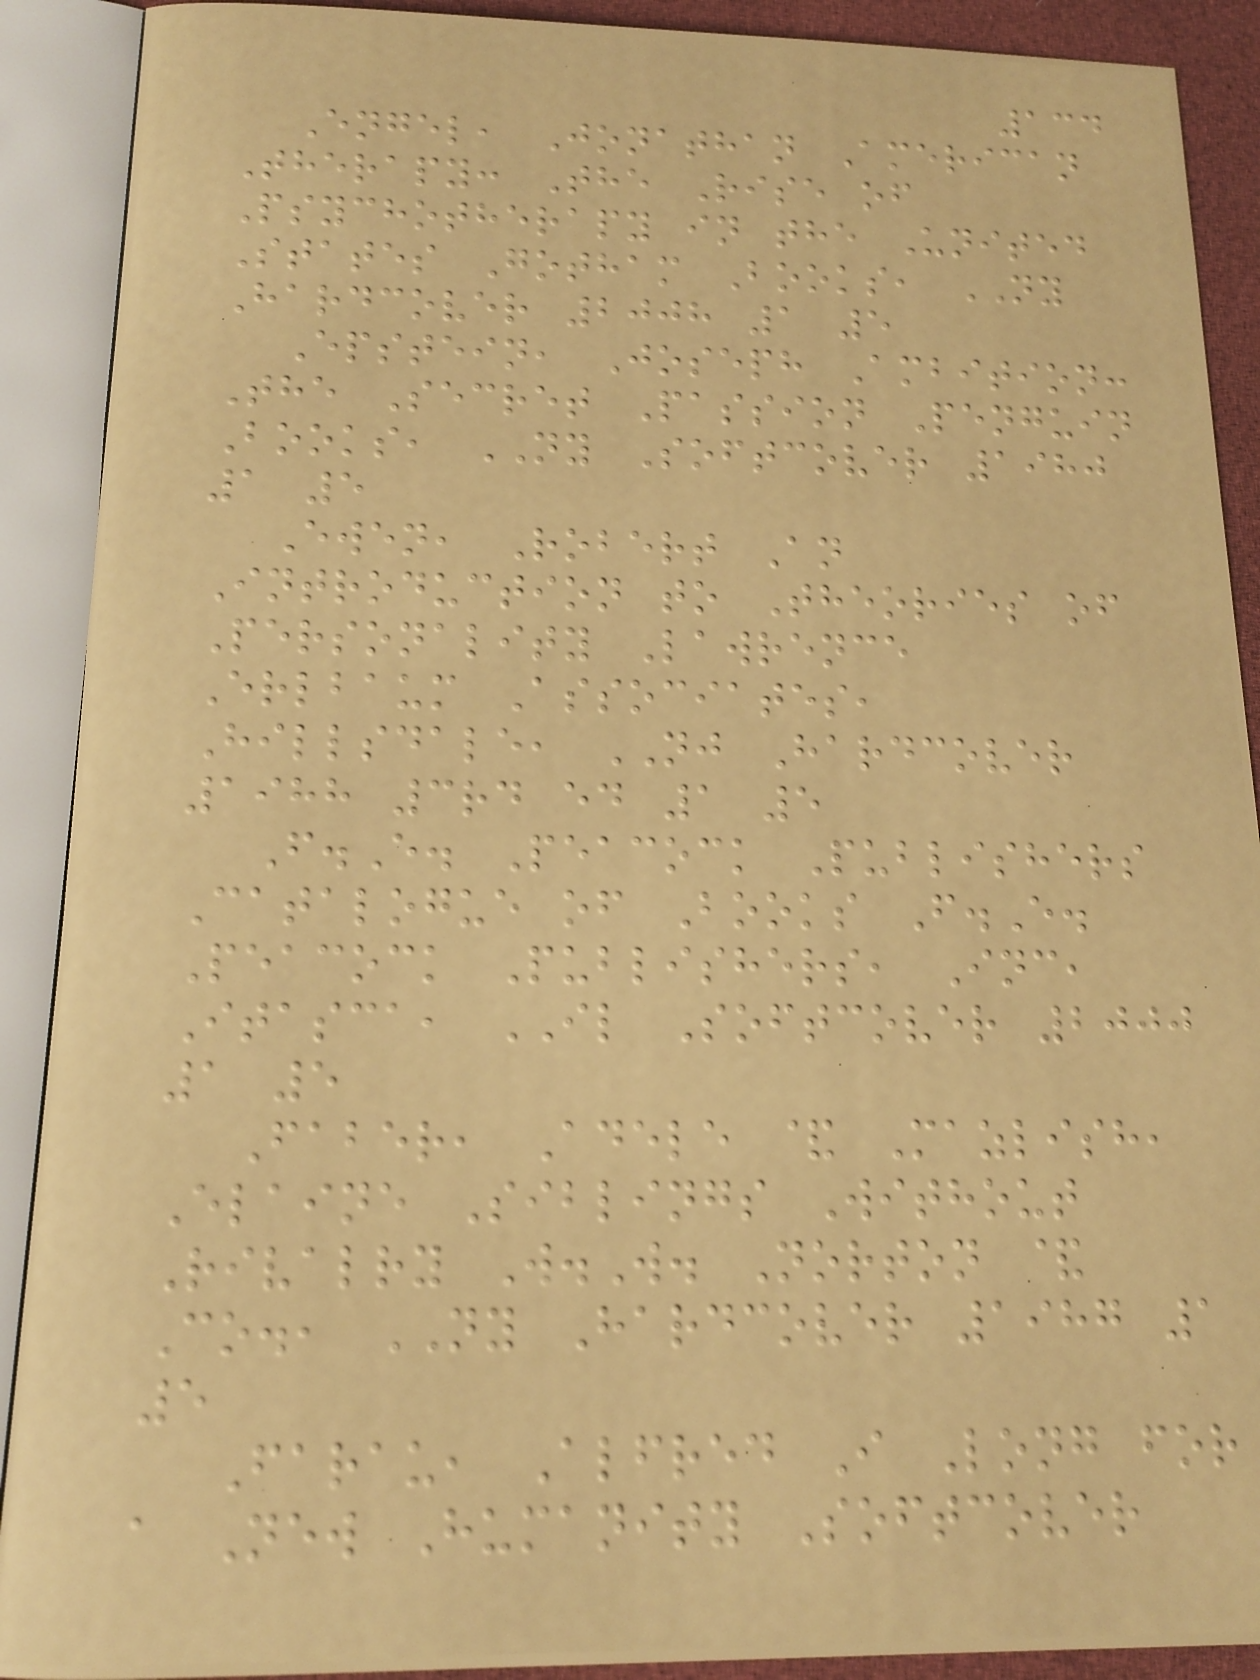134
Engel, Jonathan American
Therapy: The Rise of
Psychotherapy in the United
States Gotham Books, NY
Hardcover 2008 1 5
Epstein, Joseph Ambition:
The Secret Passion Penguin
Books, NY Softcover 1980
1 5
Ewen, Robert An
Introduction to Theories of
Personality Lawrence
Erlbaum Associates,
Hillsdale, NJ Hardcover
1988 3rd ed 1 5
F.E. Peacock Publishers
Catalogue of Books F.E.
Peacock Publishers, Inc,
Itasca, IL Softcover 2000
1 5
Faber, Adele & Mazlish,
Elaine Siblings Without
Rivalry W.W. Norton &
Co., NY Hardcover 1987 1
5
Farau, Alfred I Long for
a New Humanity Softcover
